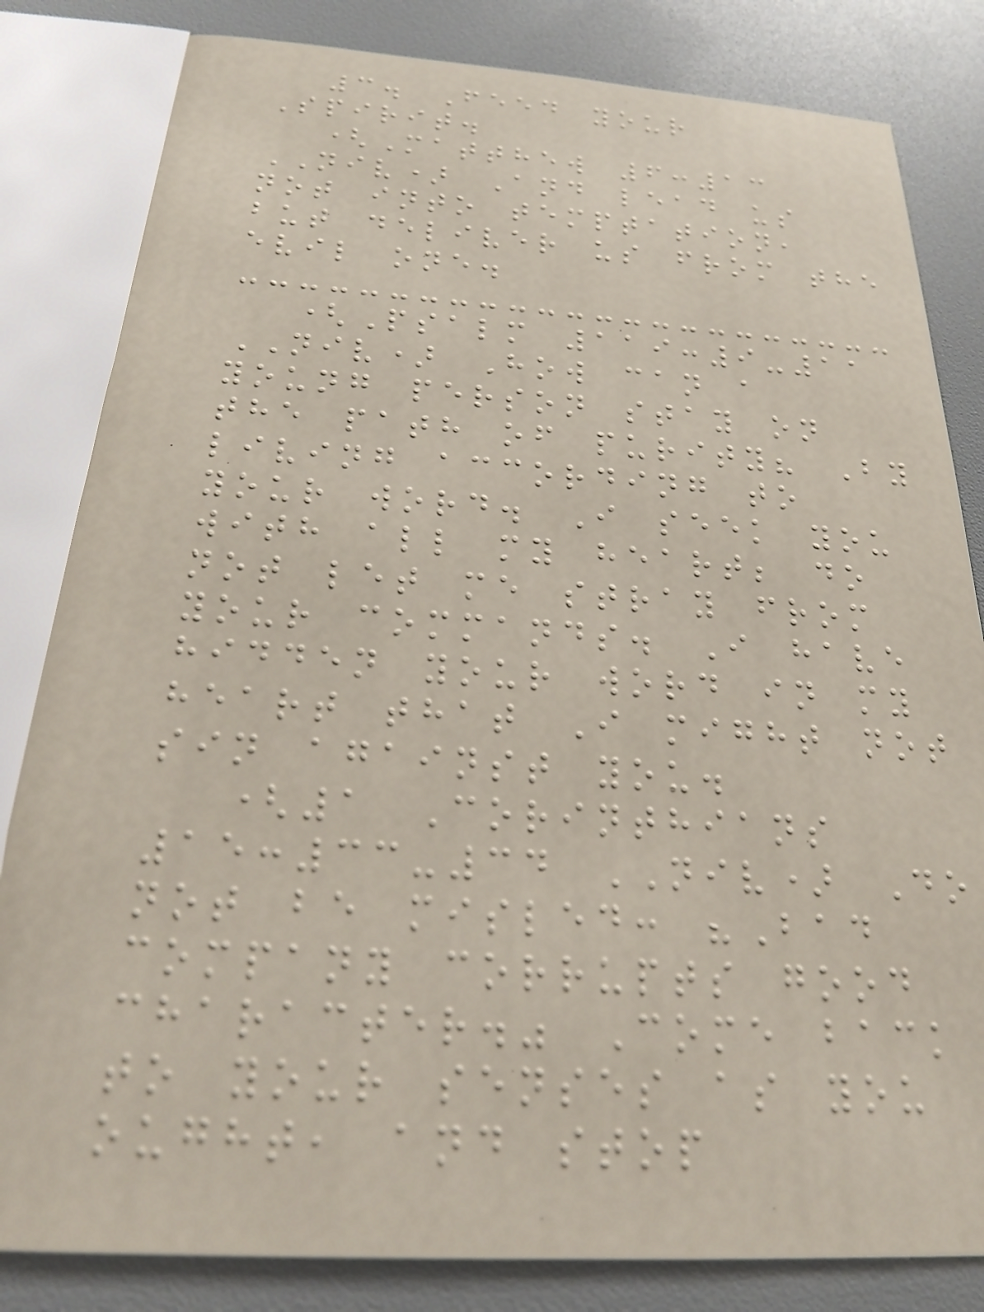3. Feed your
Spirit.
(Matthew 6:13
NIV) And lead us
not into temptation,
but deliver us from the
evil one.
(Psalm 119:9-11
NIV) How can a
young person stay on
the path of purity? By
living according to
your word. I seek you
with all my heart; do
not let me stray from
your commands. I have
hidden your word in my
heart that I might not
sin against you.
(1 Corinthians
15:33-34 NIV) Do
not be misled: "Bad
company corrupts good
character." Come back
to your senses as you
ought, and stop
